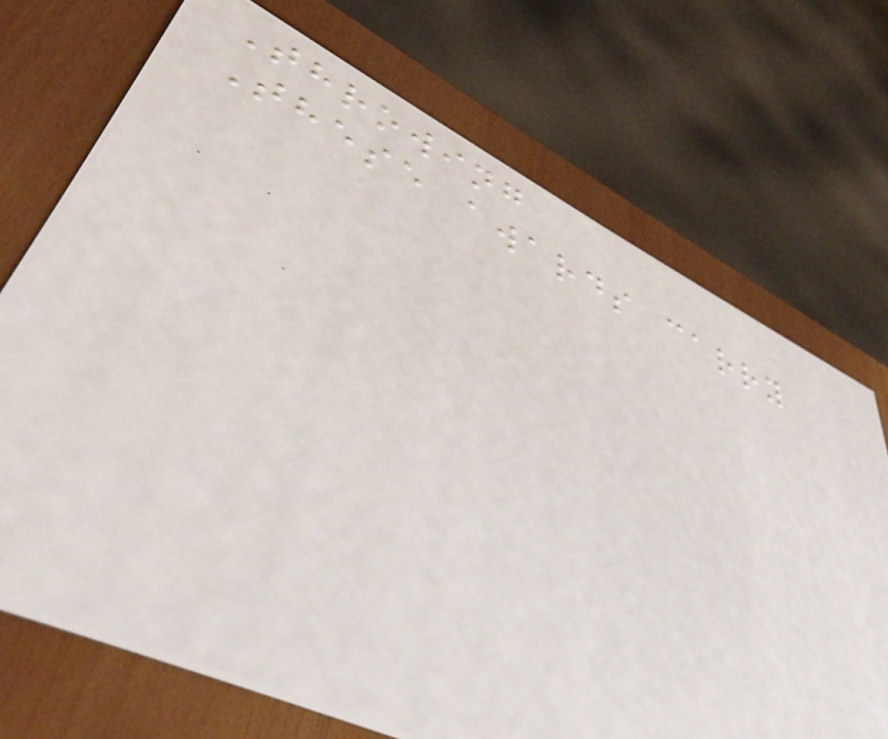Throwing
These awards carry
